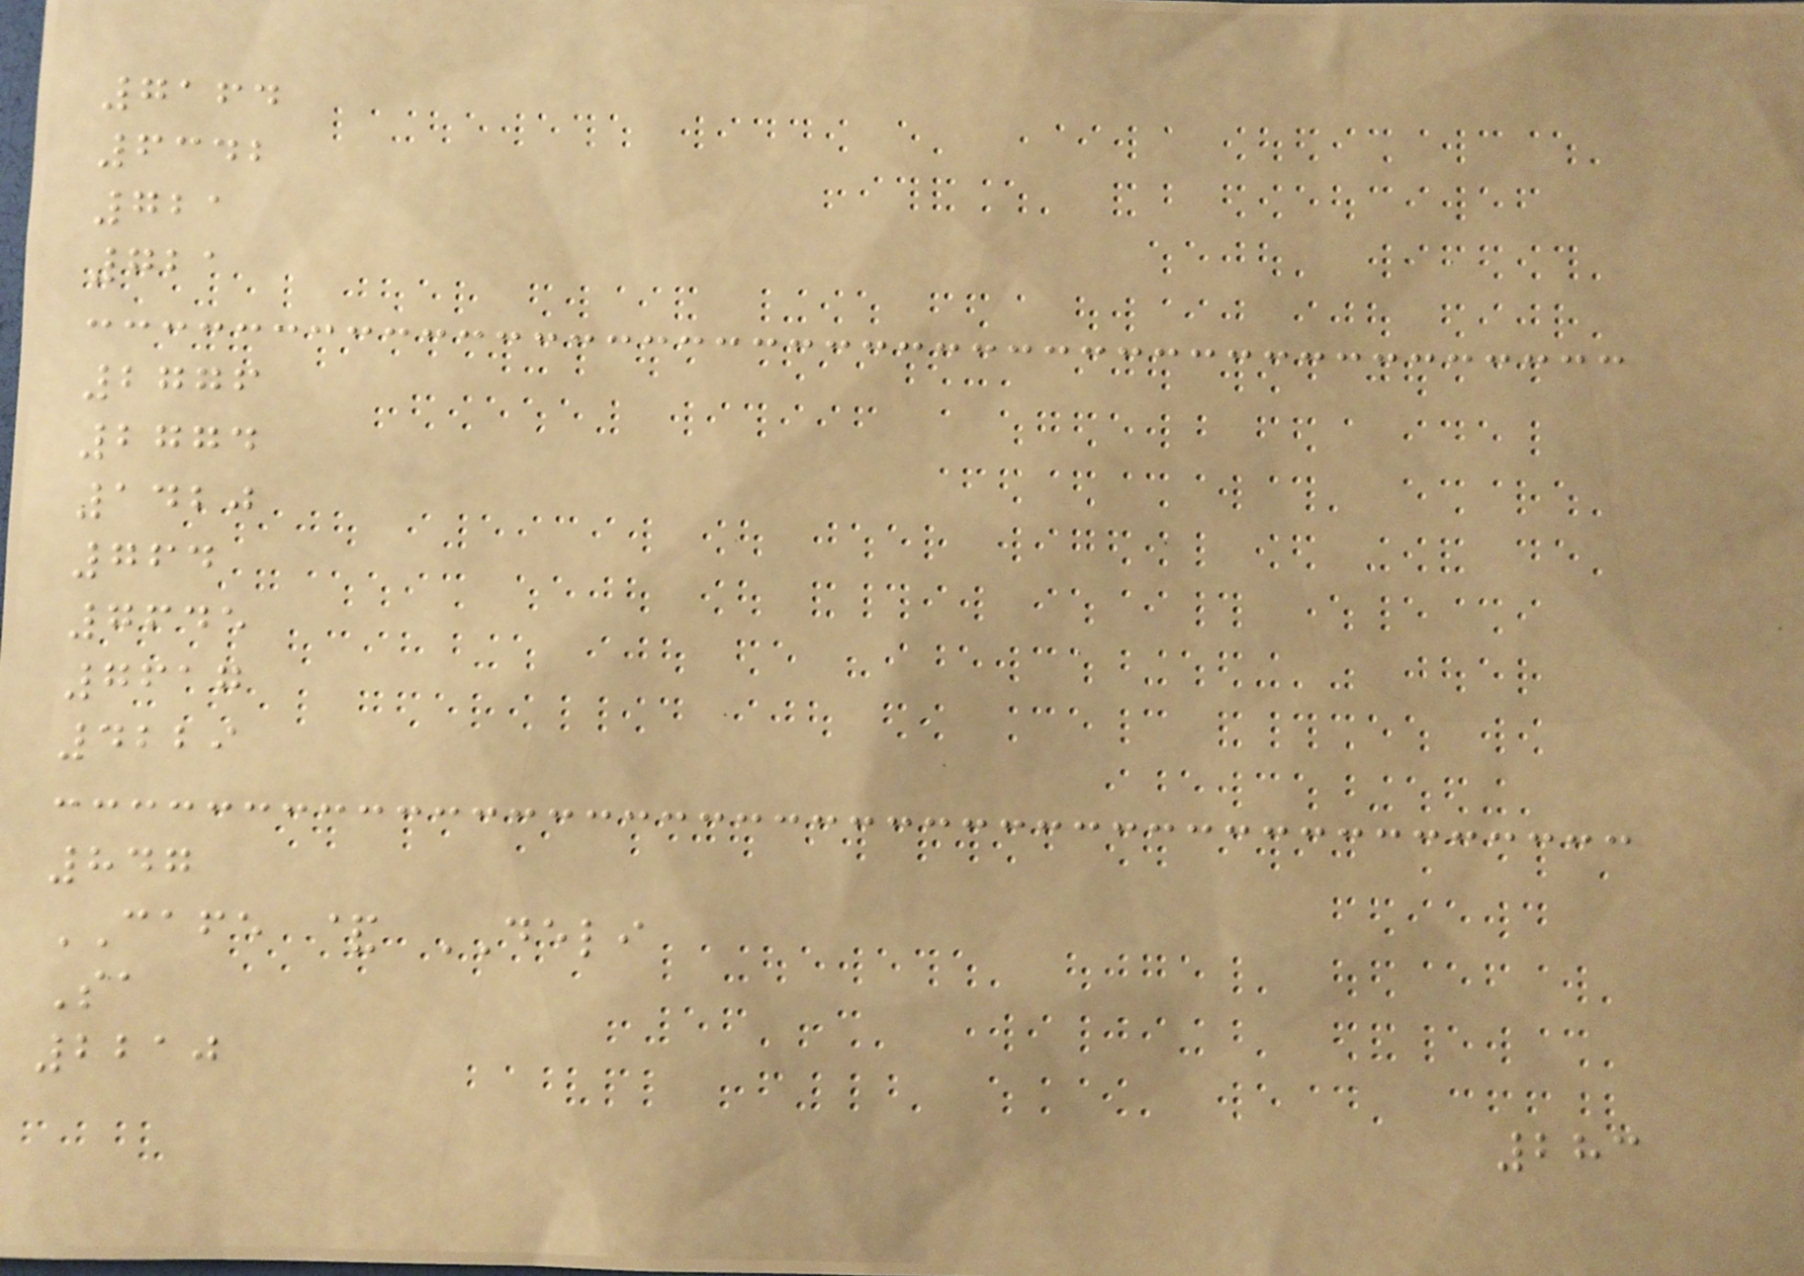7164
6342
721
721
2776
2774
1420
764
7645
7617
4229
847
CAFE & DELI
Sa
2210
283
